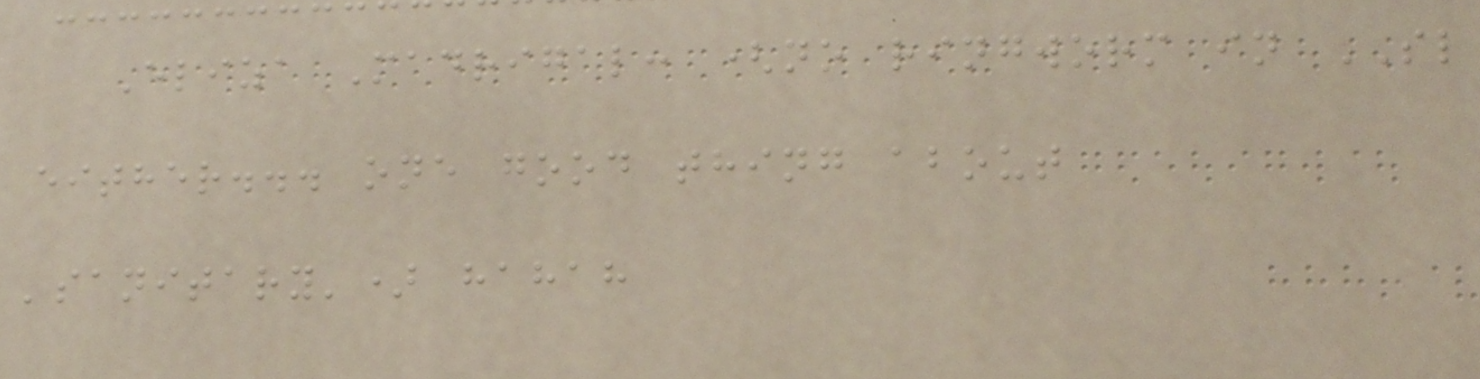Eliza Madrigal: (no ringworm in SL
either... one good thing about
'sanitary') hahah
